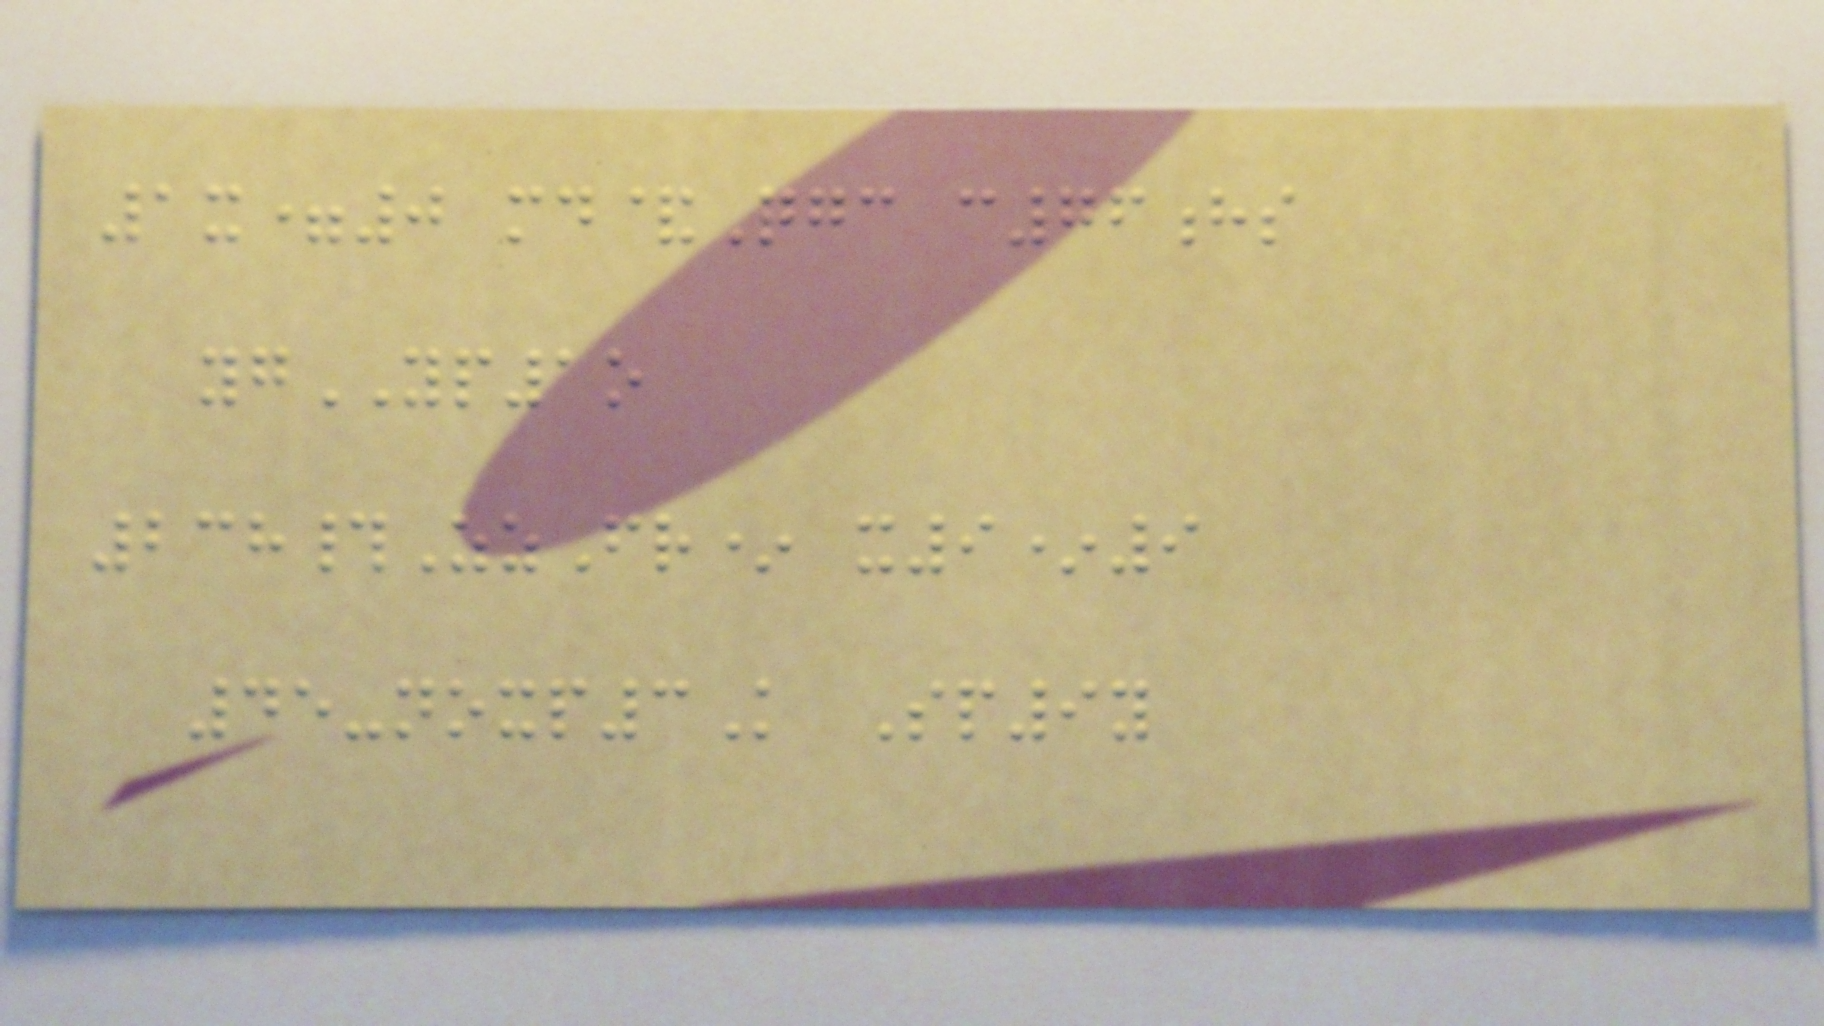1x=0 md&Qgc c76hs
ygYP1o
238#ZzFr* x9*9
45-noxp3K Sp9y
